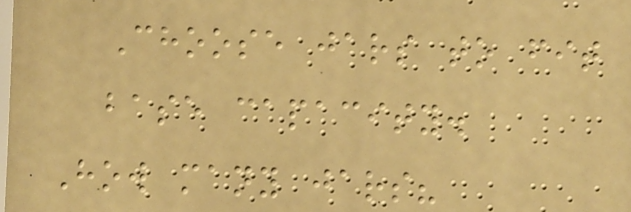Choose jars to fit
base capacity.
How many jars?
